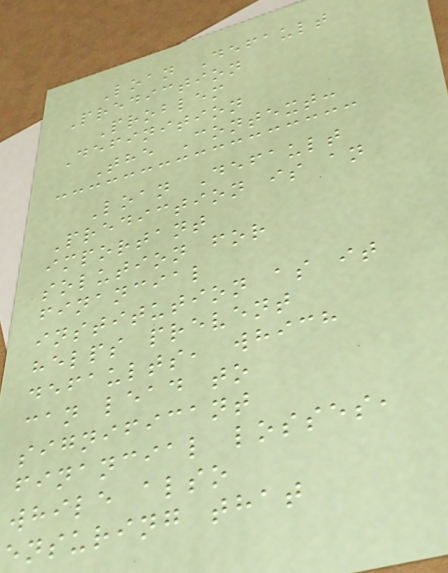Loan Default
Prediction
Problem
Definition
The Context:
Loan Default
Prediction is an
important
solution for
financial
institution as it
helps prevent
defaults, which
can lead to
significant
financial losses,
while also
ensuring that
